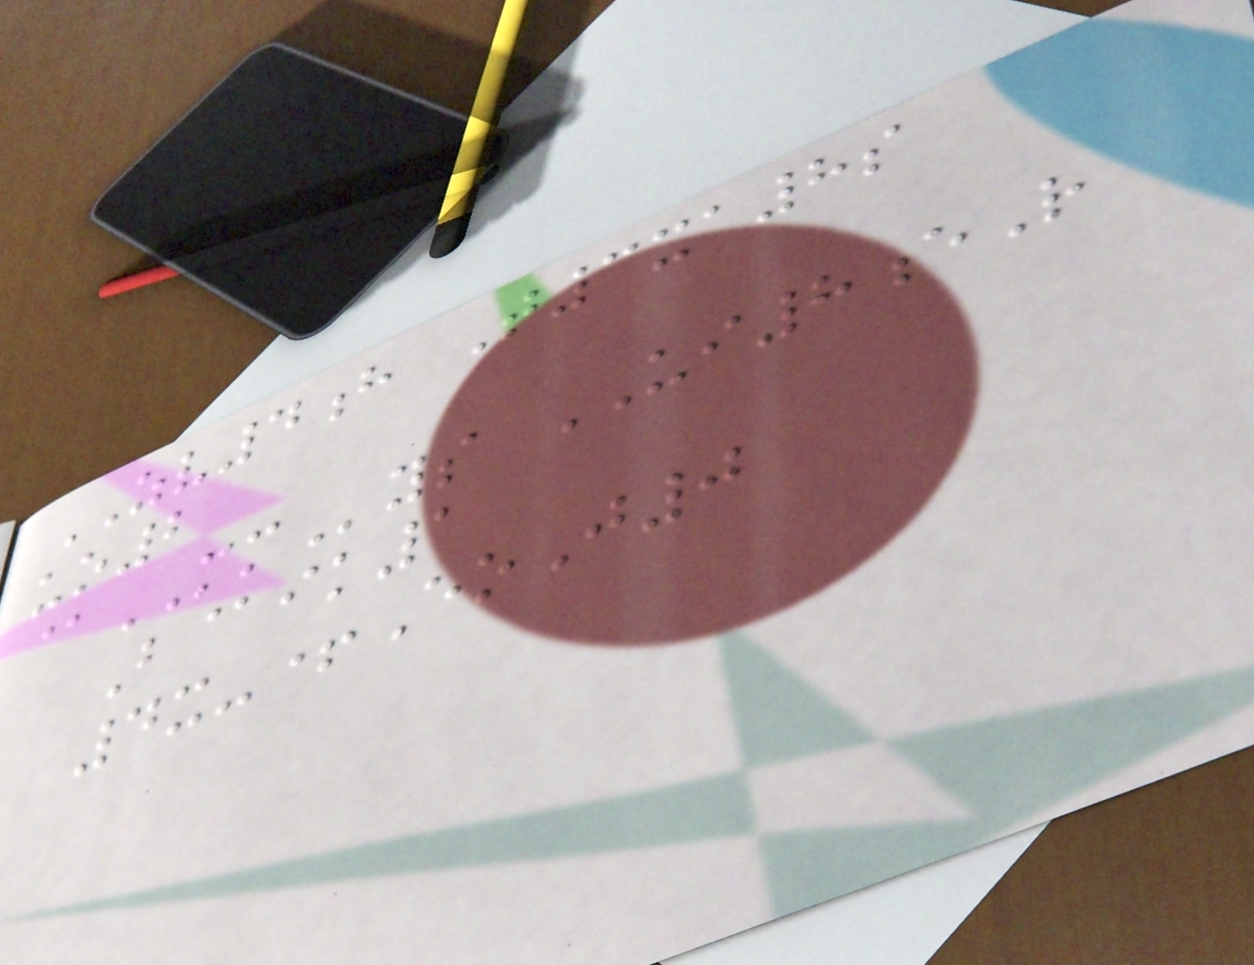ZV4h T3xa8s
uo2
@MMys UI8eR
B@ik1
4x-+EoJ0
